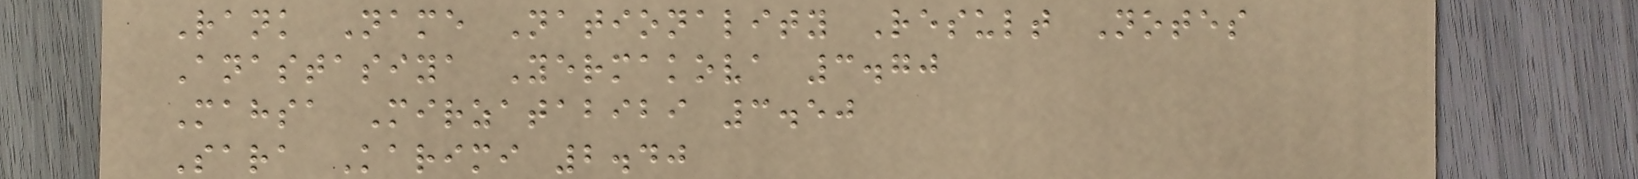Rank Name Nationality Result Notes
Anastasiya Yermakova 3.70
Mahsa Mirzatabibi 3.50
Sara Karimi 2.40
